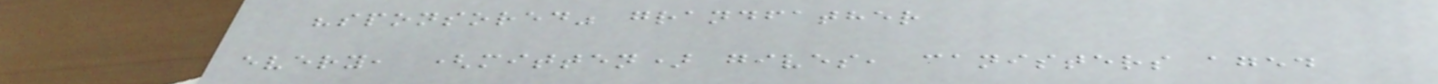"sponsored" grandfather
every, (mitten) gives, canisters aged
